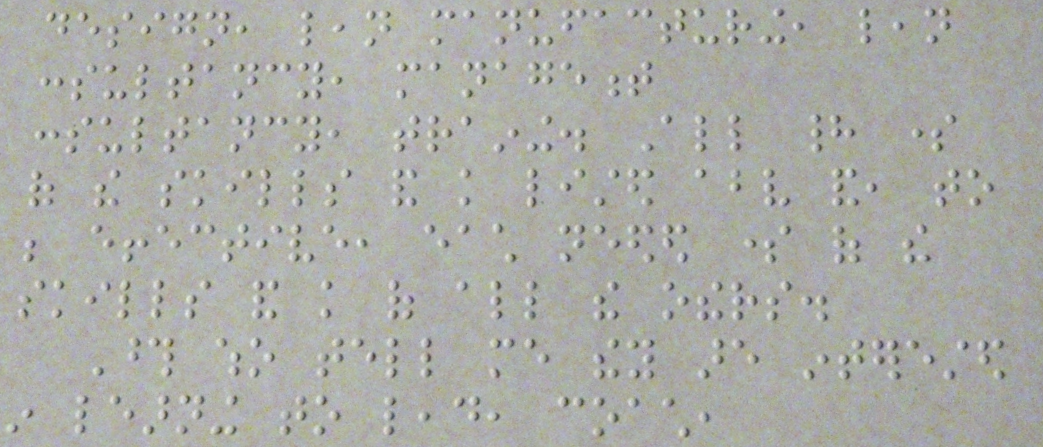design, lean manufacturing, lean
consultancy, management
consultancy, training. All had some
of the skills and knowledge listed above and, to
be effective, each needed some of the
skills and knowledge of all the others.
Those who tell me they are interested
in learning to lead, coach,
